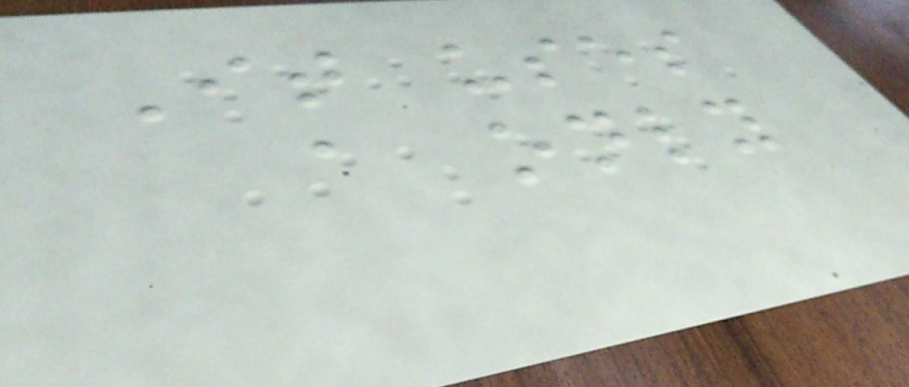It uses
a only
